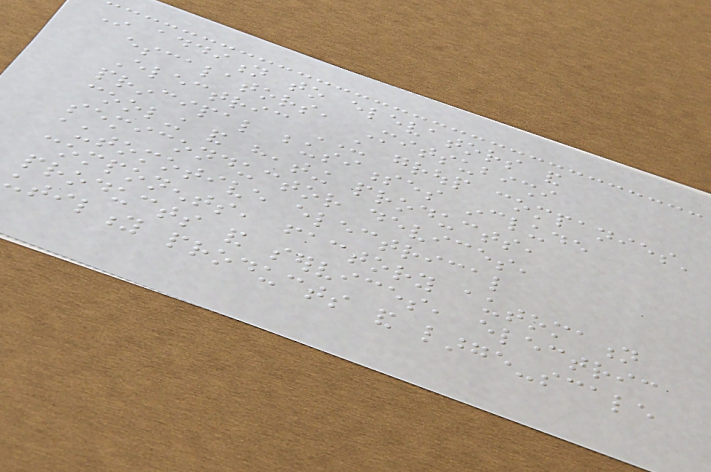In addition to elevators and
escalators, Mitsubishi
Electric US group companies'
principal businesses include
cooling and heating products,
semiconductor devices,
automotive electrical
components, factory automation
products and services, electric
utility products and large-scale
